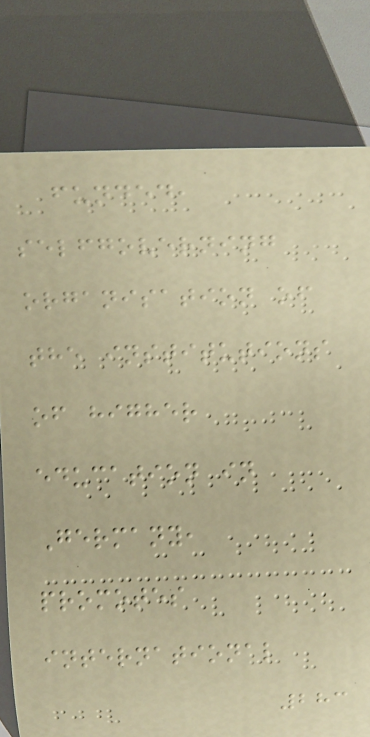funded,
selfgoverning
organisation of
the institutions
of higher
education in
Germany,
promotes
international
283
